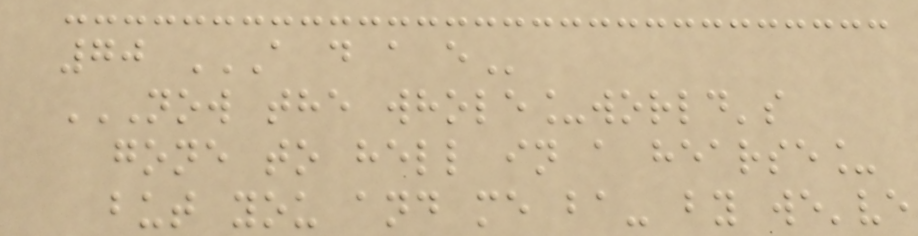70 A D A E
NOW THE WHOLE_WORLD'S
GONE TO HELL IN A HEARSE_
BUT YOU AND ME BA- BY WE'VE
